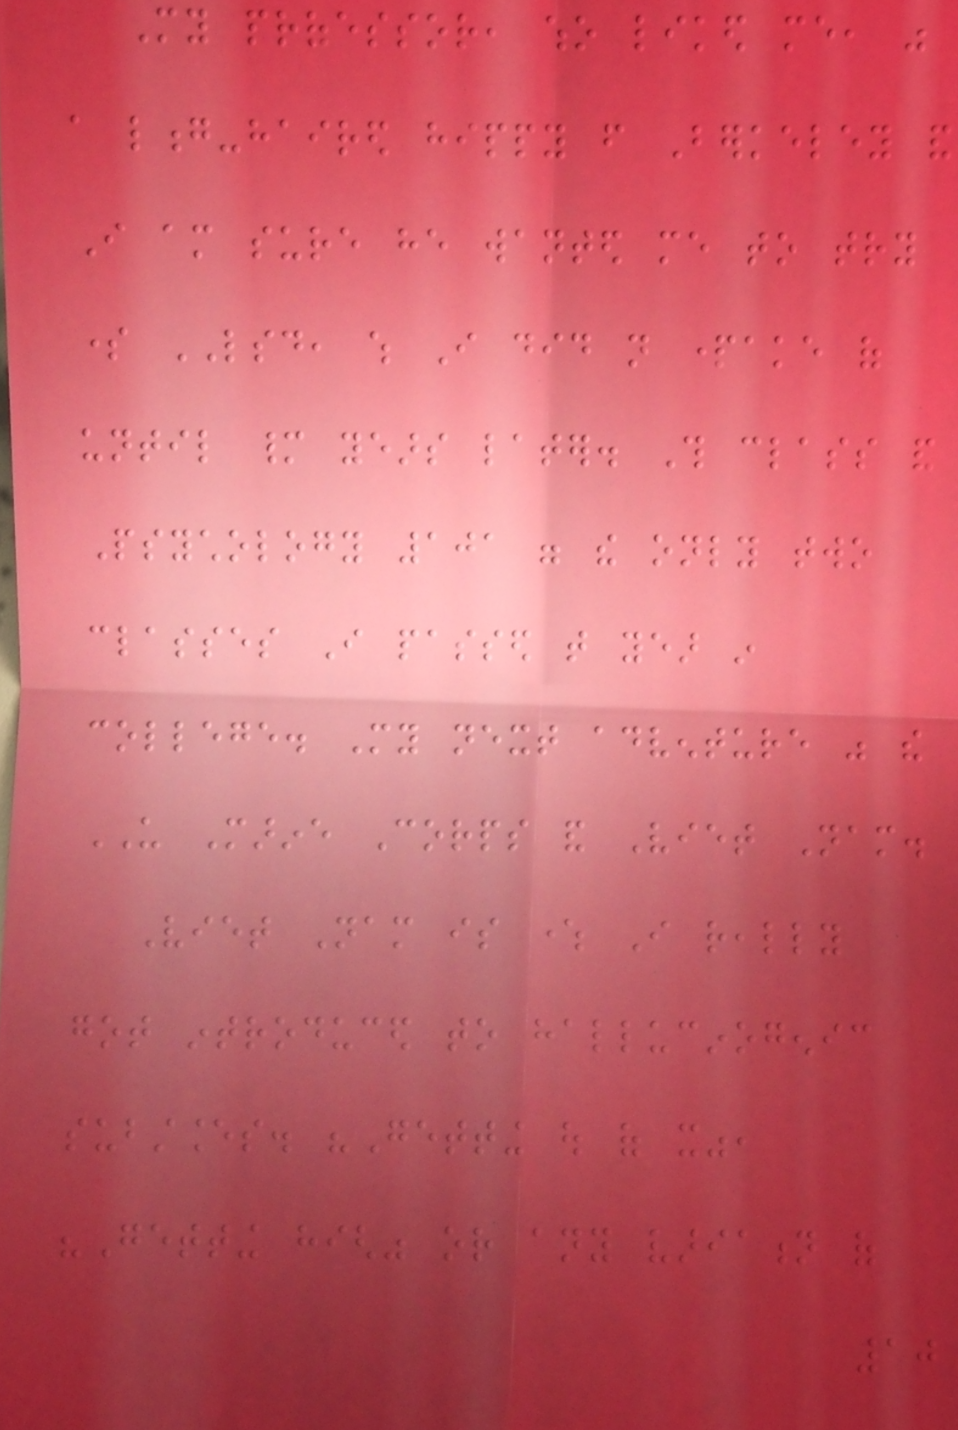My professor, who liked me, was
a long-haired hippy from Berkeley and
I am sure he wanted me to try
some LSD, which I did not partake of
until many years later. This class and
Psychology 101 were the only two
classes I passed that year in
college. My next adventure was the
US Marine Corps and Viet Nam.
Viet Nam is where I really
got introduced to hallucinogenic
substances. "Getting out of it",
"Getting high" or any variation of
10
